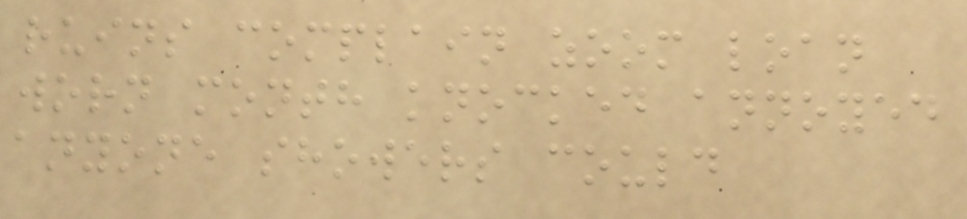ruins complain zoom loan
worn month knocked annoyed
anyone showers could
